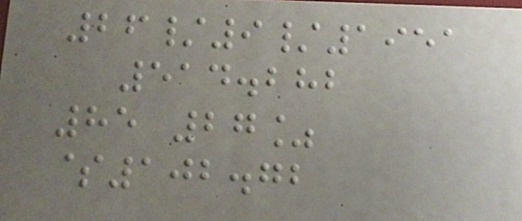26/9/1951
514.282
85 27%
$102.72
